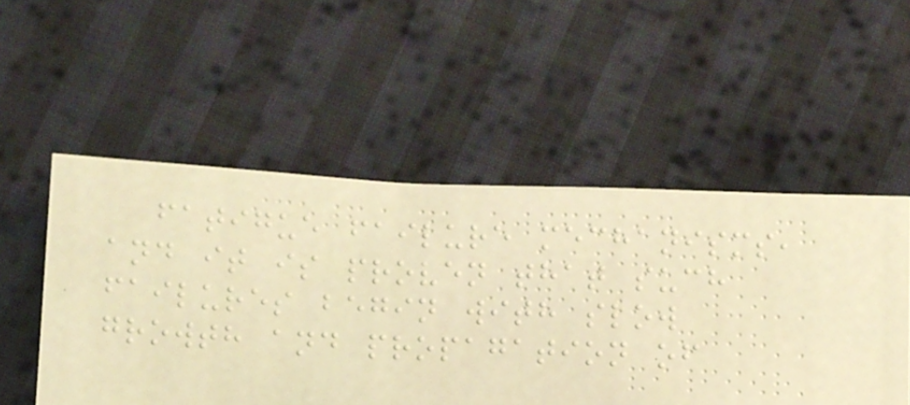fatigue failure mechanisms,
and it is proven that such
failures begin with slow
growth and propagation of
